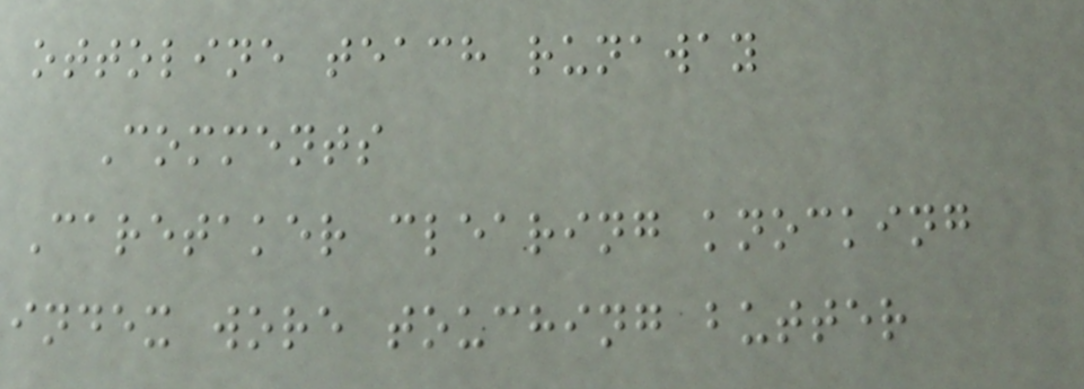ottoline teach runaway
Comments
Caretaker clearing knocking
index wore touching butter
